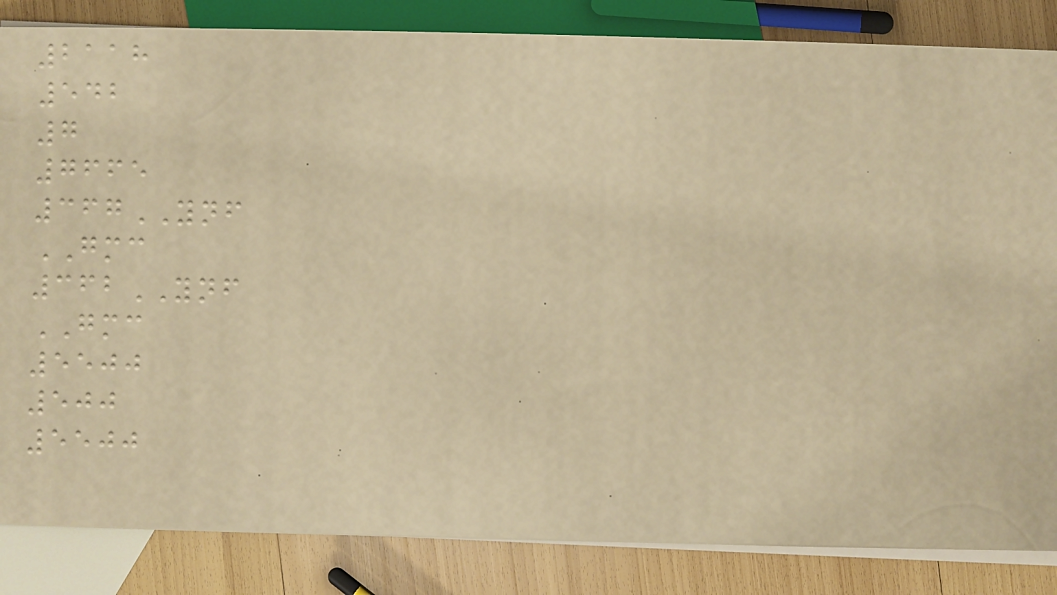2118
542
7
7665
367YNF
GMC
362YNF
GMC
5500
500
5500
